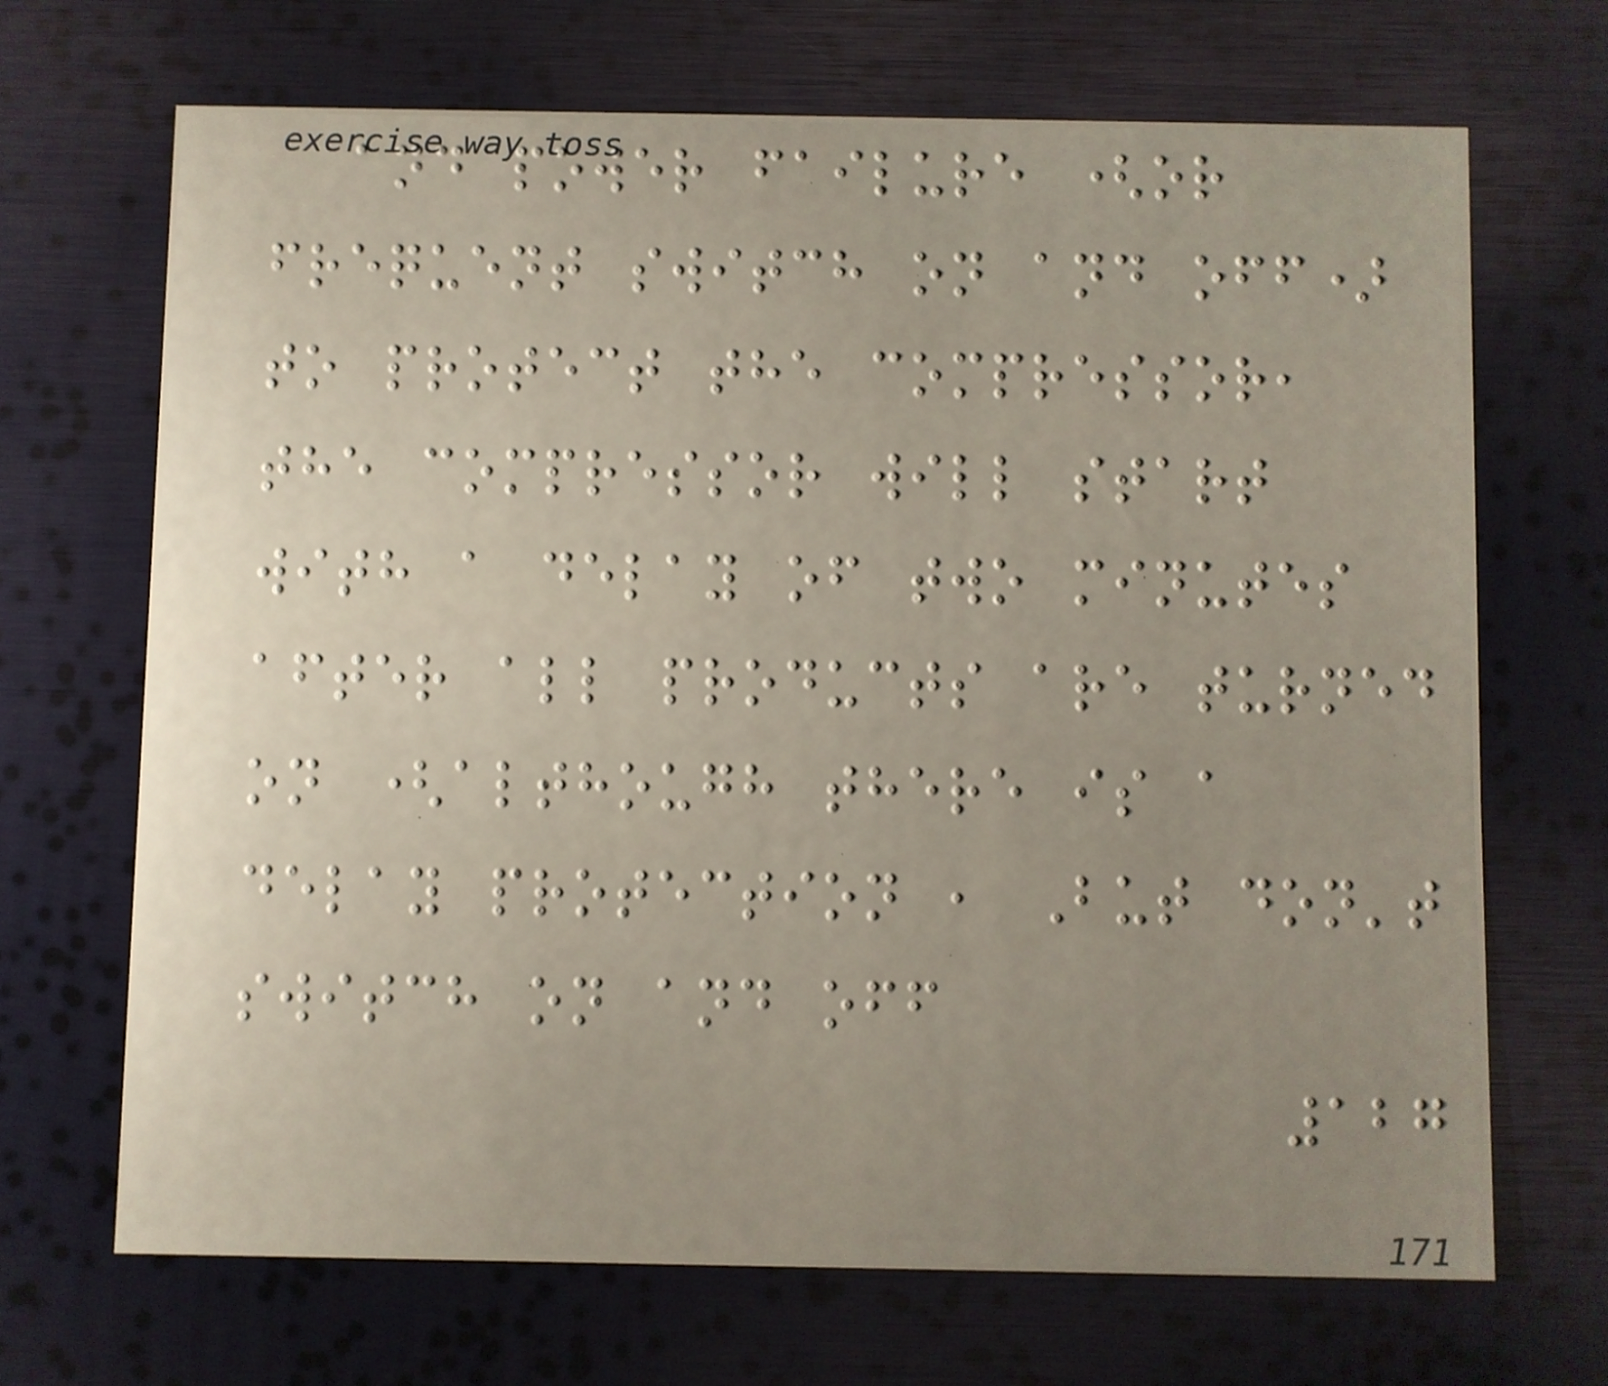and power failure (or
frequent switch on and off)
to protect the compressor,
the compressor will start
with a delay of two minutes
after all products are turned
on (although there is a
delay protection , But don't
switch on and off
127
